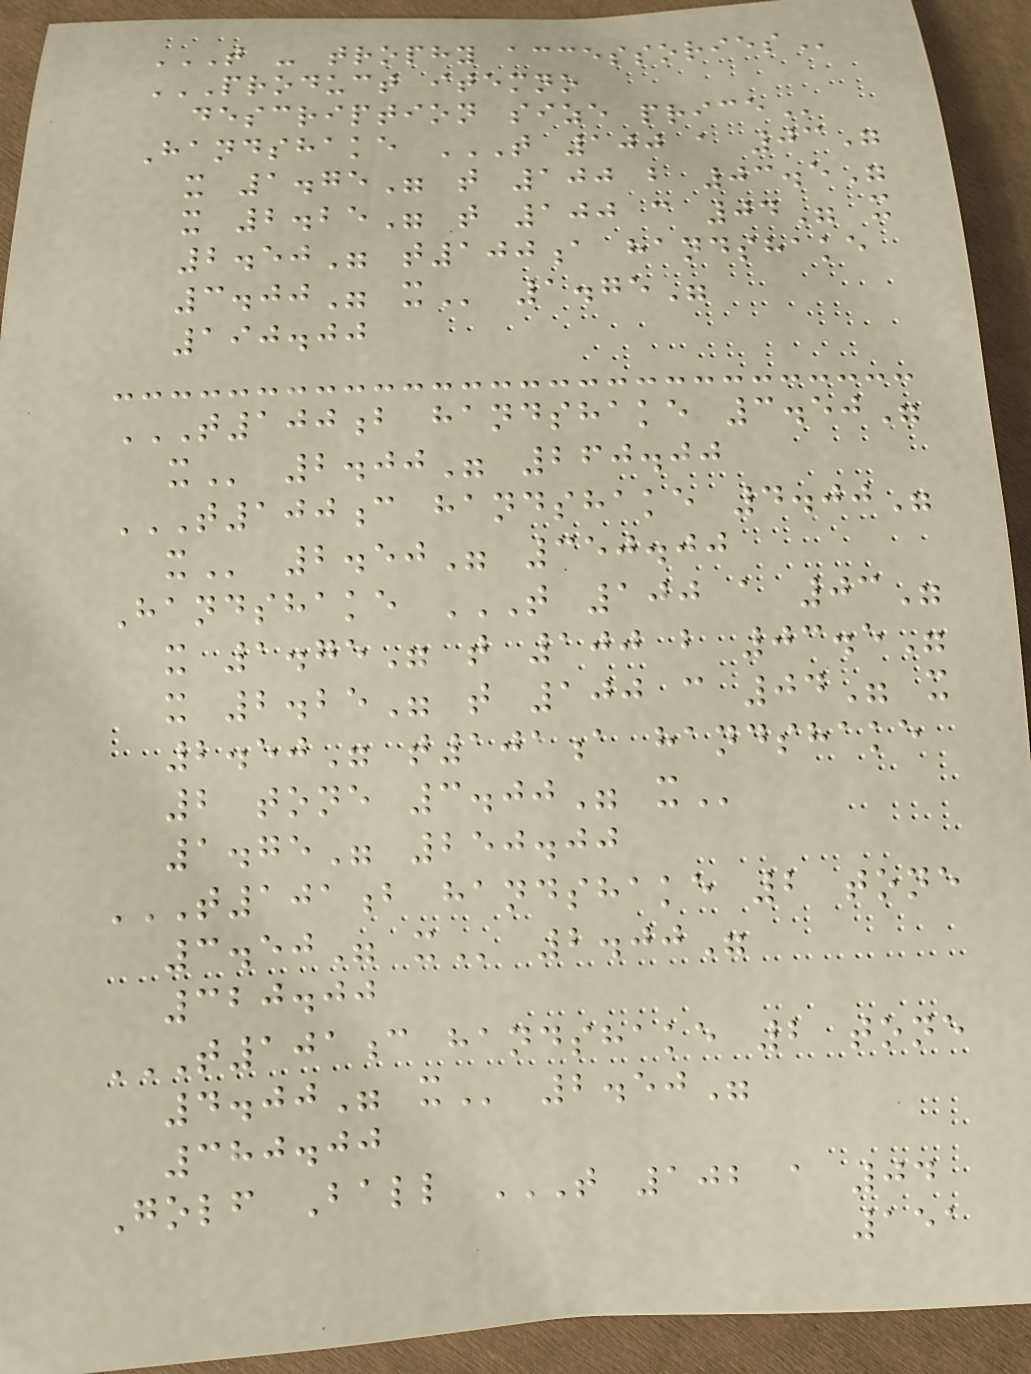T - TROPHY ACCESSORIES
PRODUCT ITEMNO
DESCRIPTION SIZE PRICE
Handshake T 100 A 03"
X 1.75" T 100 B 03.5"
X 2.25" T 100 C 04" X
2.50" T100A HANDSHAKE
3.00" X 1.75"
190.00
T100B HANDSHAKE 3.50"
X 2.00" 260.00
T100C HANDSHAKE 4.00"
X 2.50" 350.00
Handshake T 100 A 03"
X 1.75" T 100 B 03.5"
X 2.25" T 100 C 04" X
2.50" T101A HANDSHAKE
2 TONE 3.00" X
1.75" 250.00
T101B HANDSHAKE 2 TONE
3.50" X 2.00"
320.00
T101C HANDSHAKE 2 TONE
4.00" X 2.50"
380.00
Golf Ball T 102 A 04
151
